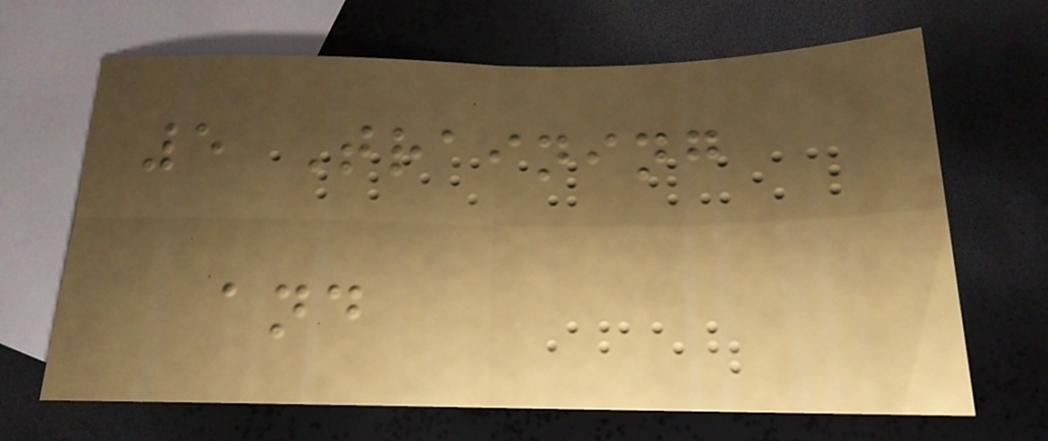5 Training
and
